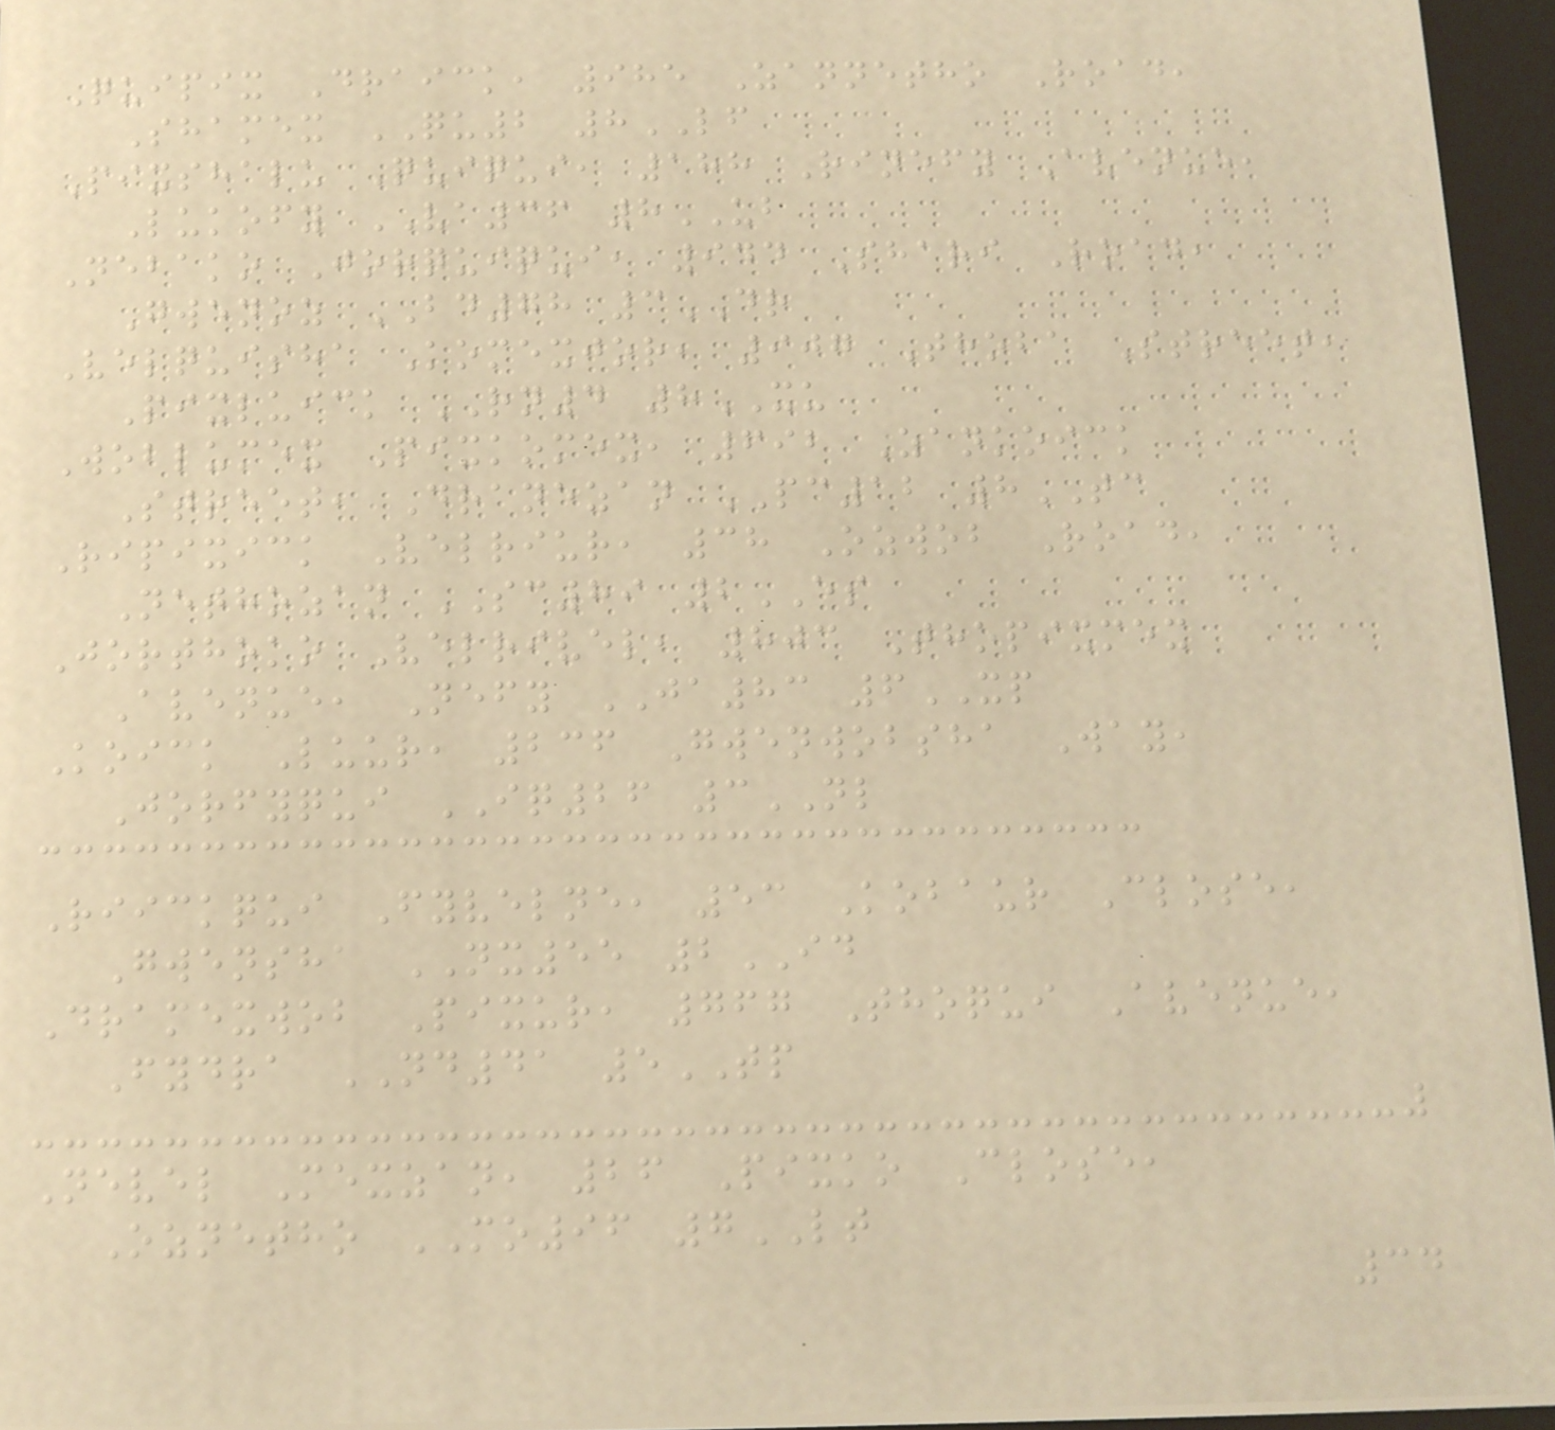Quipix Draick, 985 Zannetho Road,
Shamex QU2 8LF
Pixshalu Quiqui, 188 Rinefy Avenue,
Lukofy VA36 8UB
Nebako Jorquiqui, 944 Shari Road,
Gwenoz BD78 3DR
Velquisha Komexjor, 907 Thoba Street,
Pixluick RN4 8XU
Woblumex Pixkomex, 692 Zankoick
Street, Dranezan PC12 8TC
Ripixick Velriur, 38 Ozwob Road,
Nethozan SC89 2ES
Jorthoko Velrivel, 803 Thopixmex
Avenue, Nefy JA83 6XP
Koick Luur, 236 Gwenwobsha Way,
Jorfyqui IQ26 3NL
Riickqui Fyvelne, 53 Kobaur Close,
Gwensha NX55 2ID
Dramexwob Pixur, 767 Thoqui Avenue,
Fydra ND41 5TP
Nevel Mexzan, 26 Pixko Close,
Oznetho MO96 7LT
34
